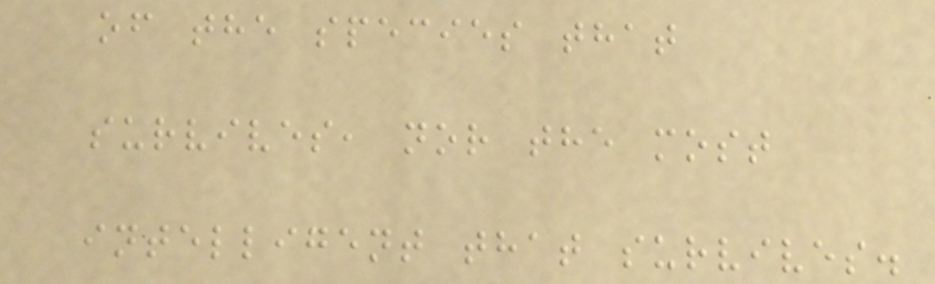of the species that
survives, nor the most
intelligent that survives.
